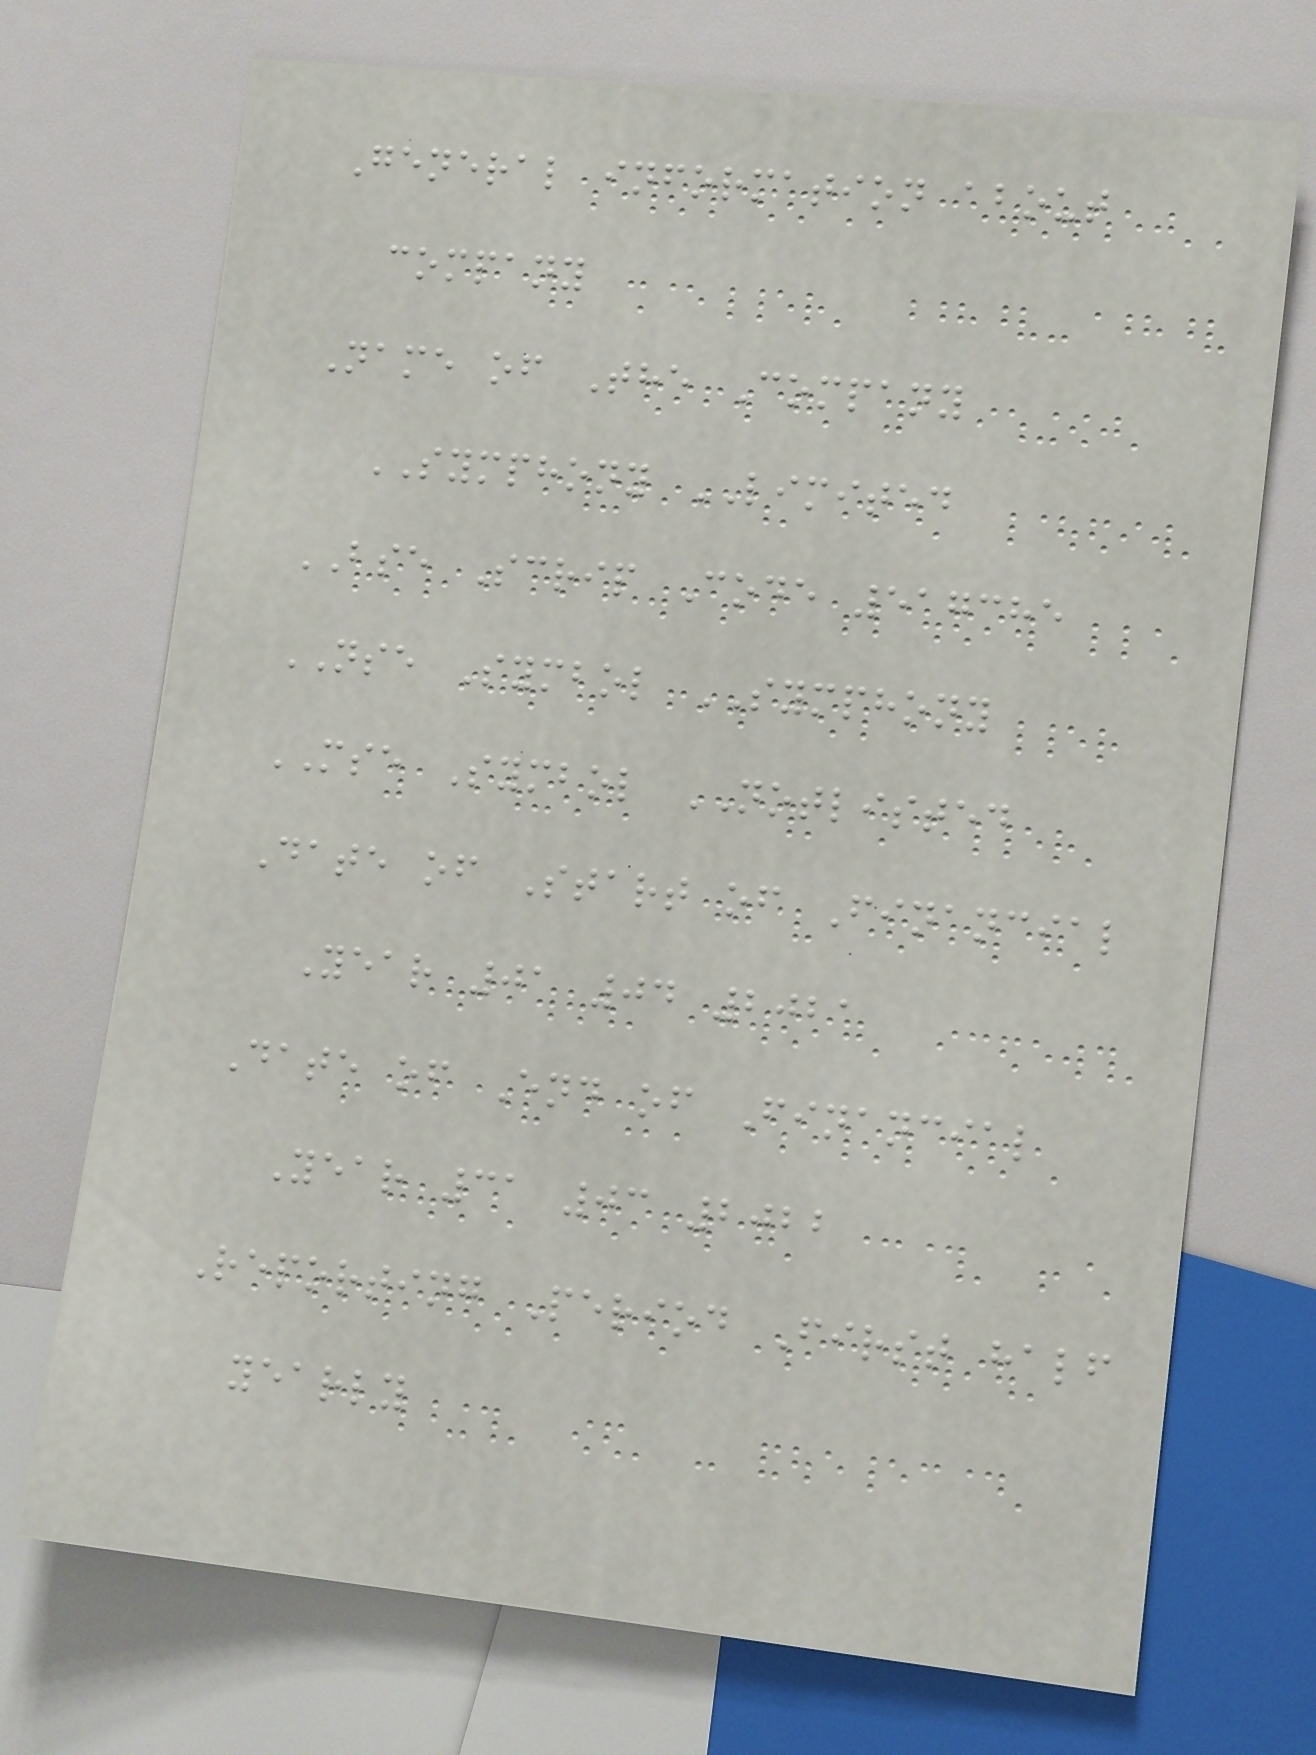General information about
company
Name of The Company
SYMPHONY LIMITED
BSE Scrip Code 517385
NSE Symbol SYMPHONY
MSE Symbol NOTLISTED
Date of Start of Financial
Year 01 04 2021
Date of End of Financial
Year 31 03 2022
Reporting Period First half
yearly
